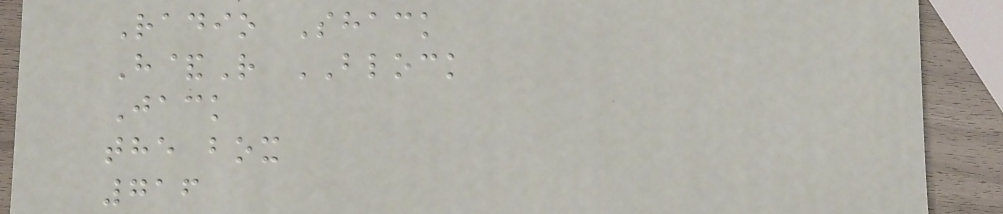Radio Shack
H&R BLOCK
Jack
the box
716
